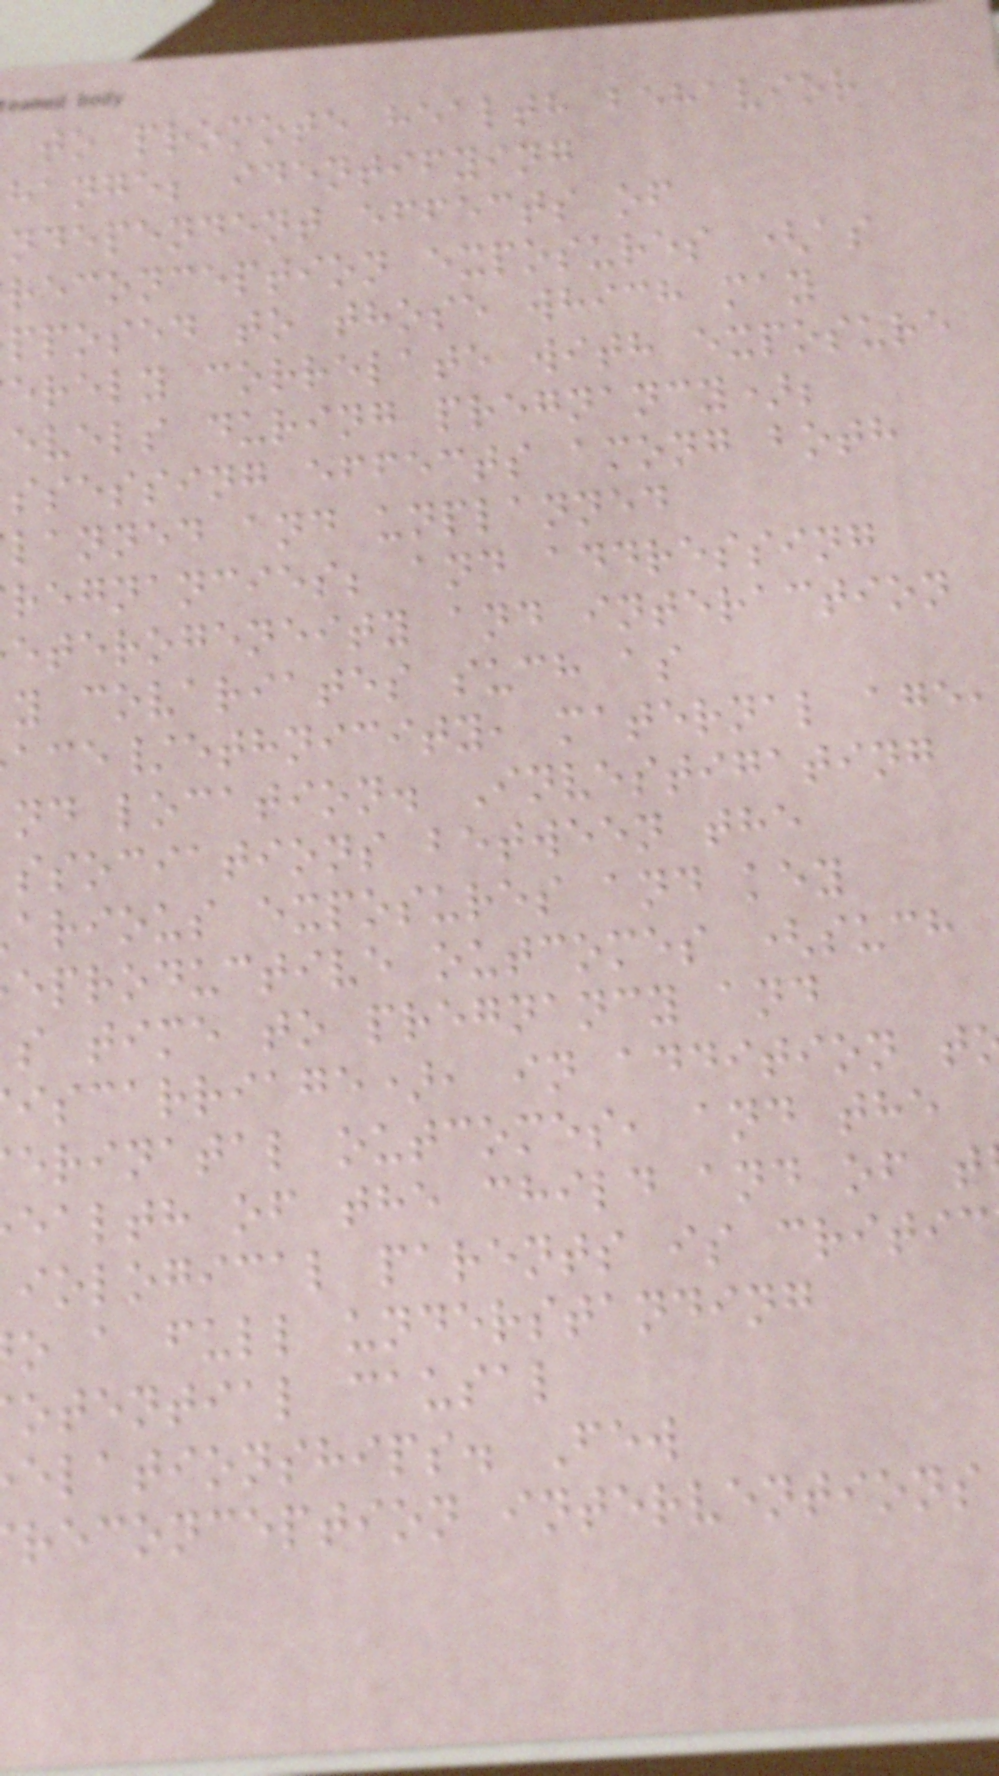to promote health behavior
hange; identifying
ndependent effects of
reconception exposures (as
pposed to those which may
erely correlate with exposure
evels during pregnancy);
ssessing effects among both
lanned and unplanned
regnancies; and addressing
eterogeneity and interaction
y covariates such as
ace/ethnicity, maternal age,
nd location. Investigating
ssociations between the
arious exposures and key
eproductive outcomes (such
s time to pregnancy and
iscarriage), in addition t
erinatal outcomes, and the
ealth of the child and of t
iological parents is critic
o a full understanding
otential causal
elationships. Few
reconception interventions
